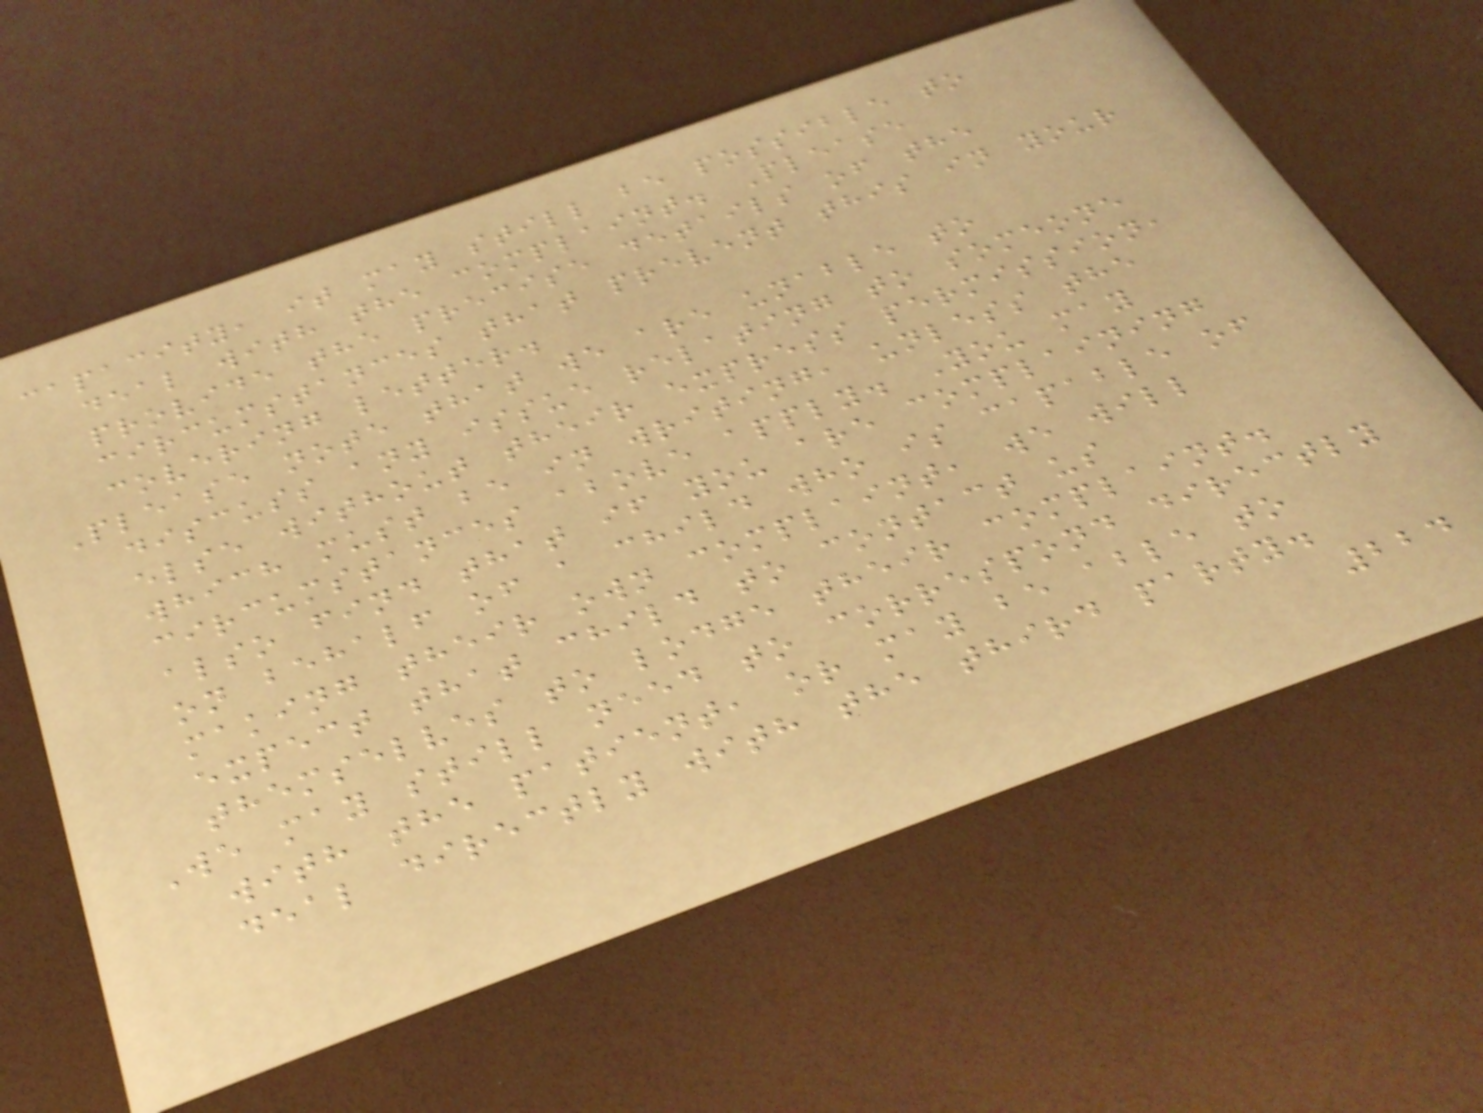capacity, it may still be possible to
deal with the complaint. Please
provide the precise details of the
circumstances that prevent this in your
covering letter.
Please note that we are unable to
discuss any issue relating to someone
else without their express permission,
which must be in writing, unless the
circumstances above apply. You may
also find that if you are complaining
on behalf of a child who is capable of
making their own complaint, we will
expect that child to contact us
themselves to lodge their complaint.
We may still need to correspond directly
with the patient, or may be able to
deal directly with the third party.
224
